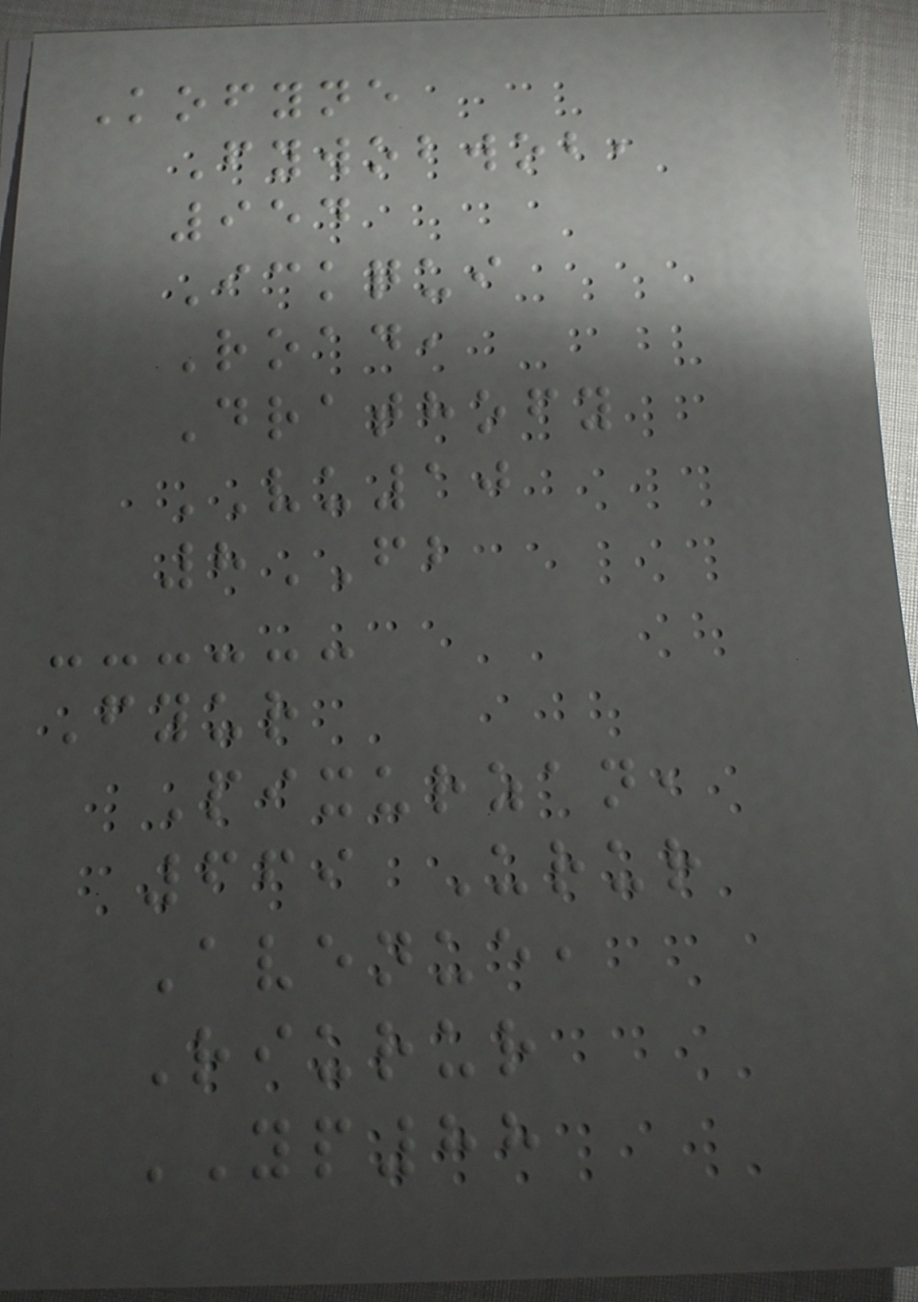Kofyne
Fywobwob,
954
Ickqui
Road,
Drathofy
VU10
8FB
Fyur
Pixurzan,
669 Urur
Avenue,
Riurur
YP88
